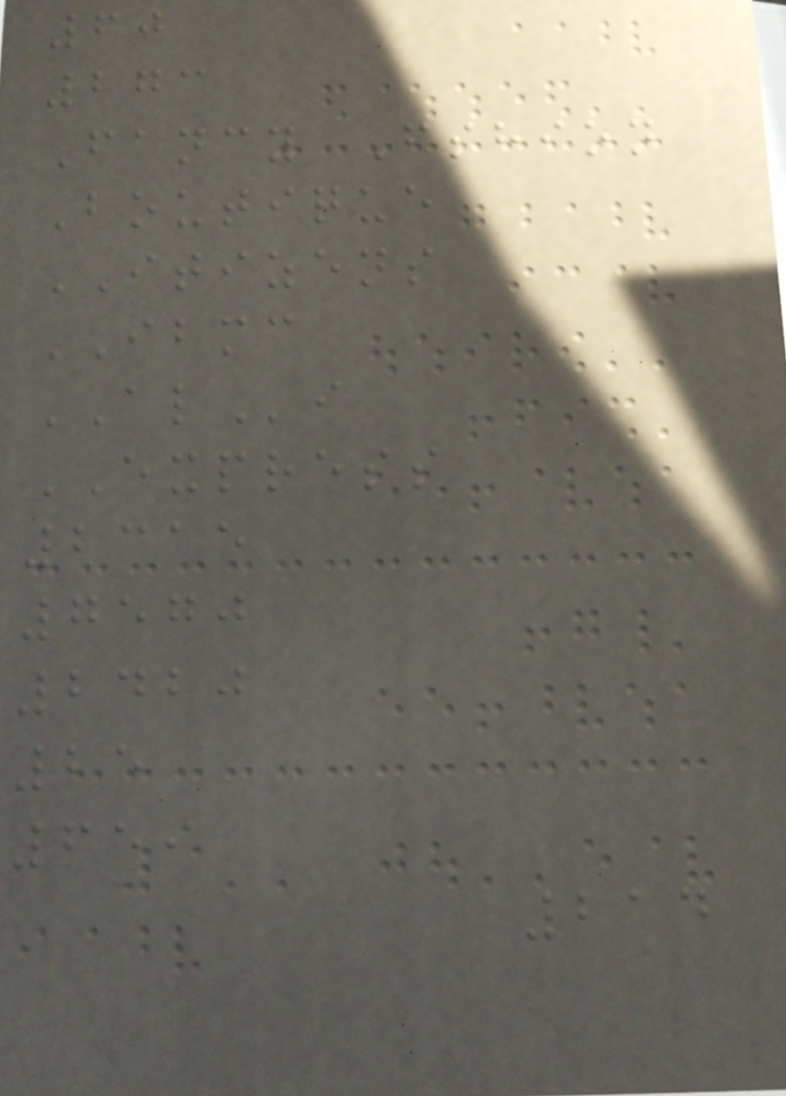60
273
Fancy Fshion
Boutique
ITIZENS
IBMC
ALi
EXPRESS
2315
7570
2420
25
659
214
